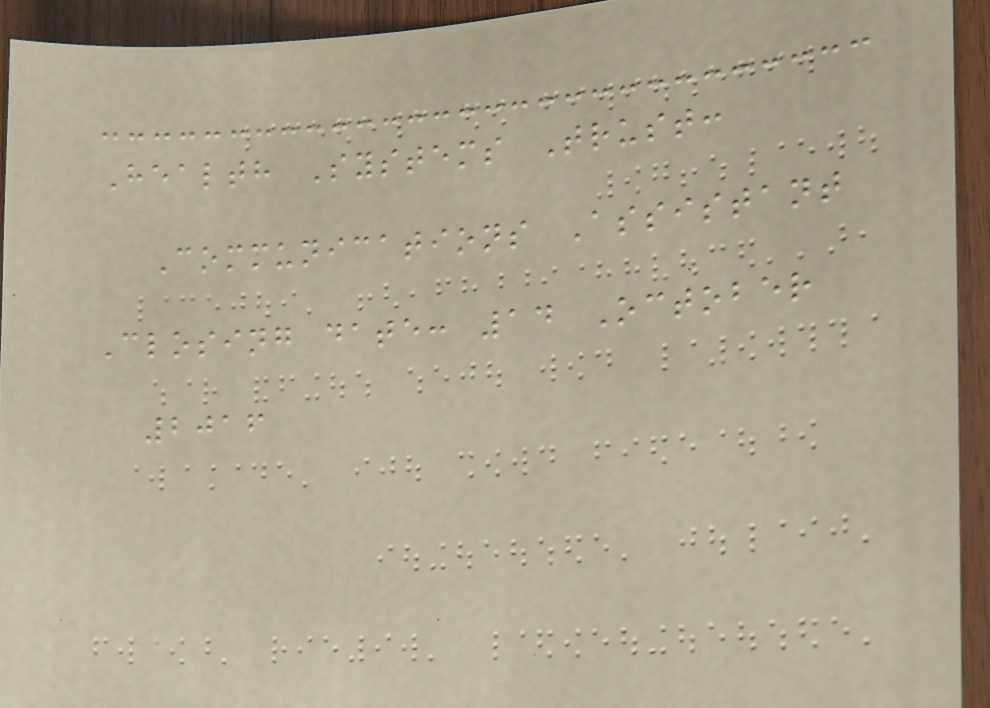Health Systems Trust:
Communications Assistant
Closing date: 14 October
2016
